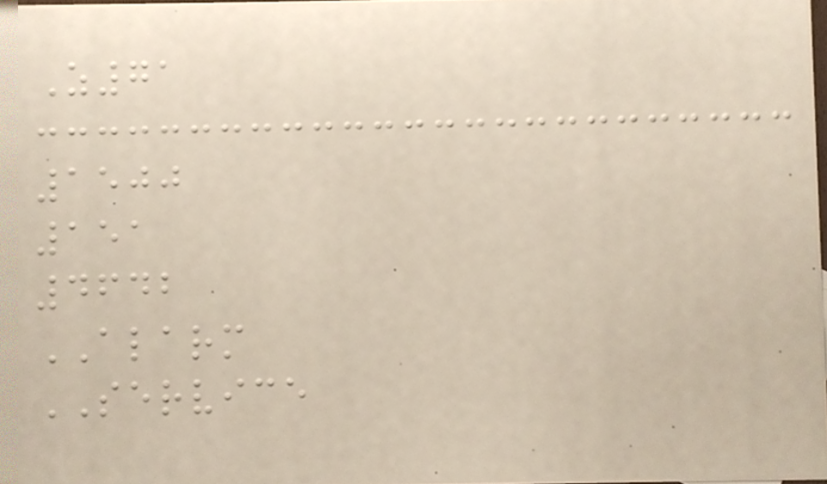Z71
1500
151
4642
ALARM
SERVICE
